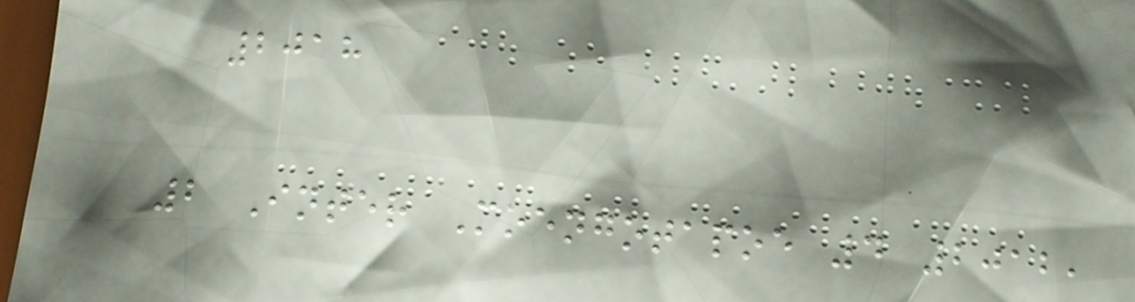2018
2 Inter Moengotapoe 4 2012,
